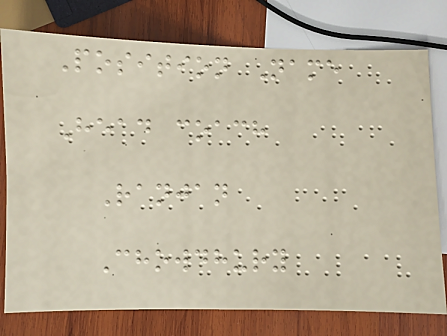Position Name
Head coach
Ranjan
Chowdhury
